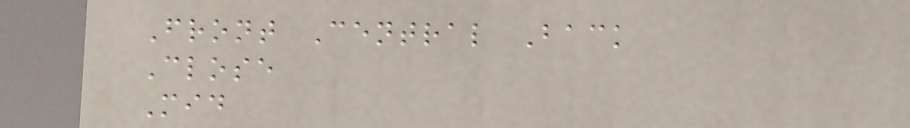Front Central Back
Close
Mid
